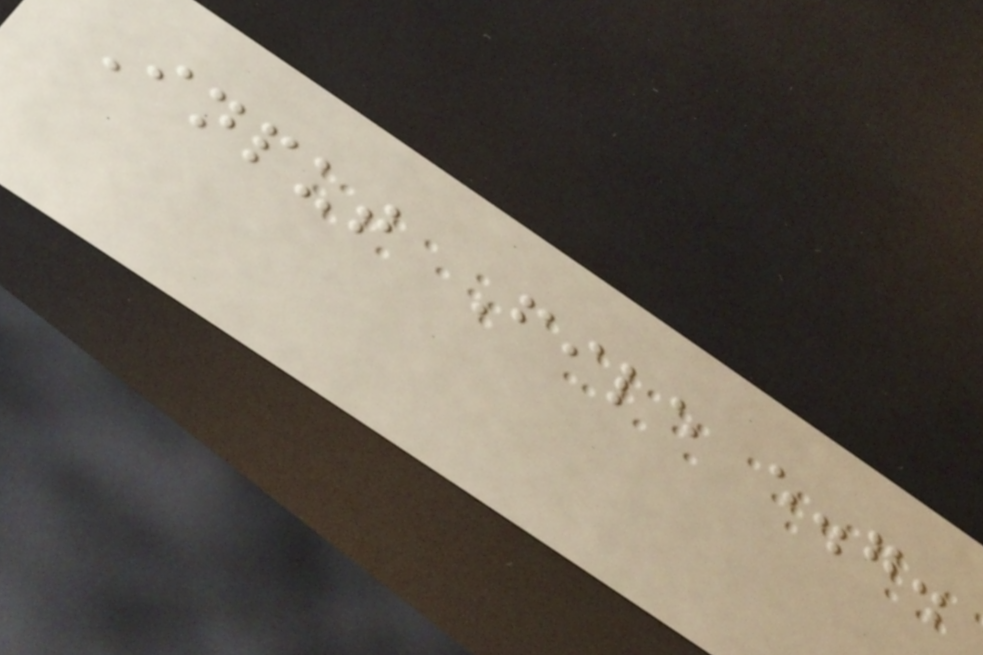Input File e.g.
